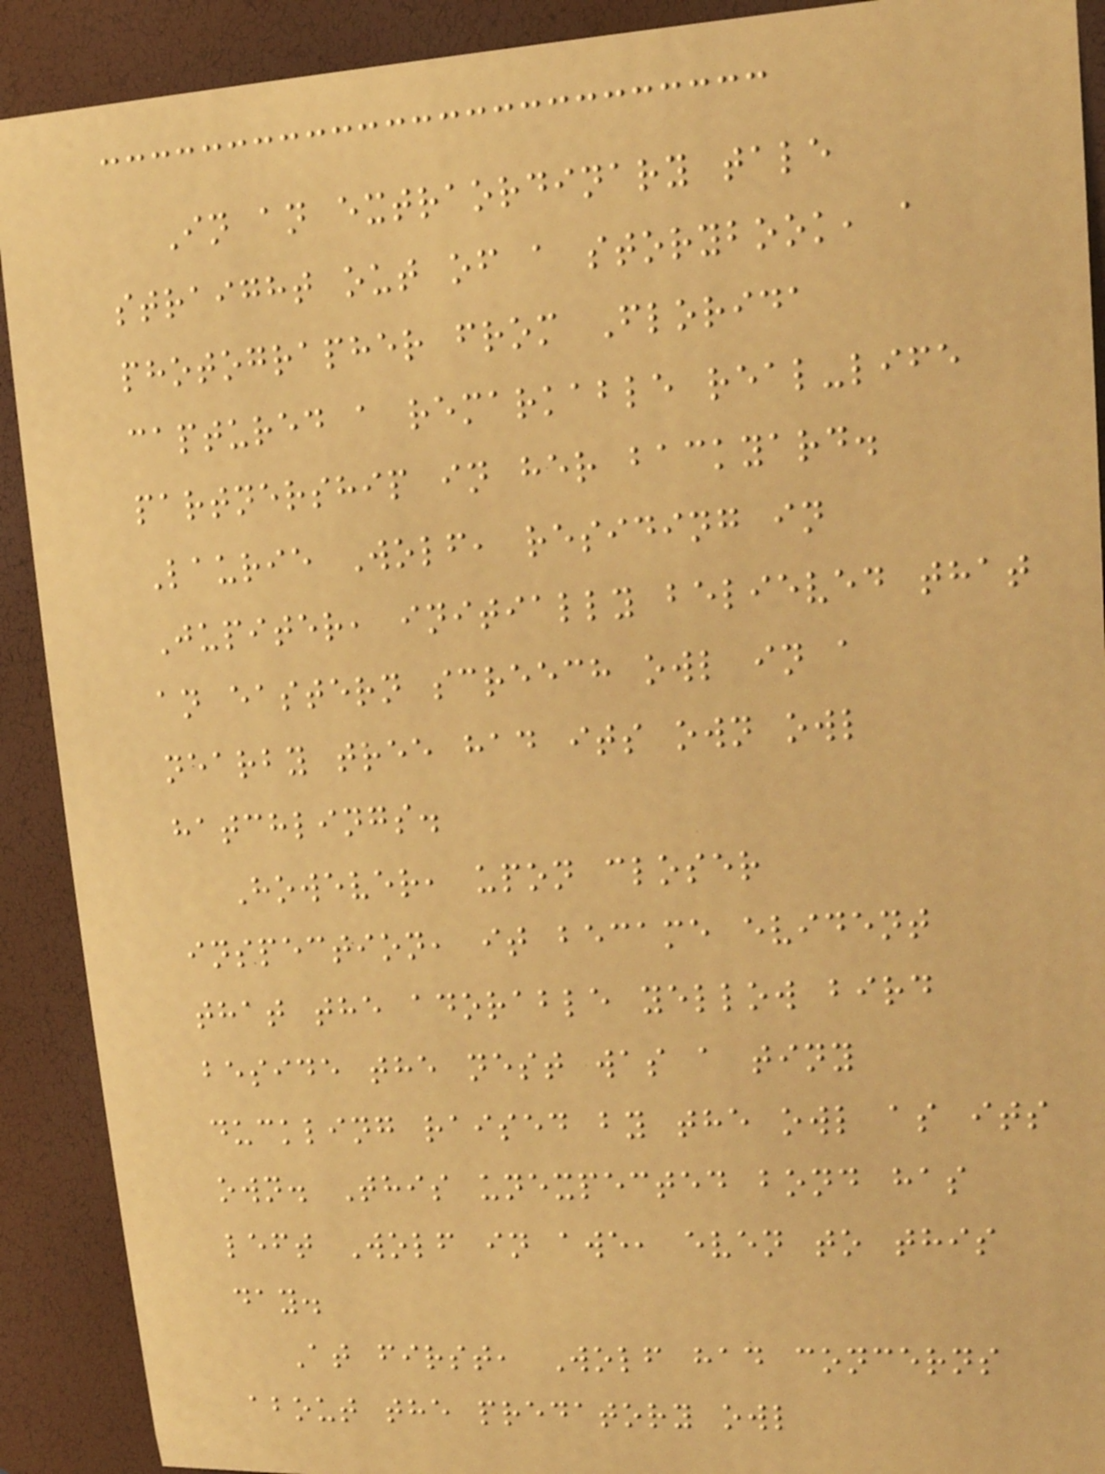In an extraordinary tale
straight out of a storybook, a
photographer from Florida
captured a remarkable real-life
partnership in her backyard.
Laurie Wolf, residing in
Jupiter, initially believed that
an eastern screech owl in a
nearby tree had its own owl
hatchlings.
However, upon closer
inspection, it became evident
that the adorable yellow bird
beside the nest was a tiny
duckling raised by the owl as its
own. This unexpected bond has
left Wolf in awe, even to this
day.
At first, Wolf had concerns
about the predatory owl
